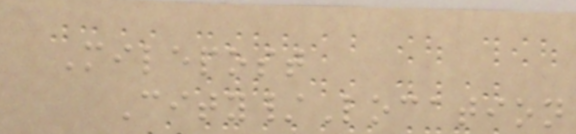Milepost
City/Location
